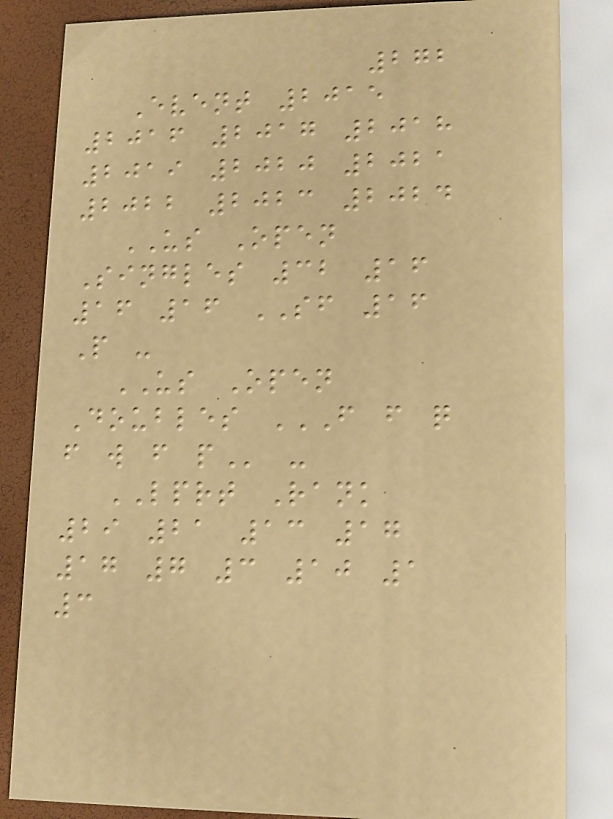272
Event 2015
2016 2017 2018
2019 2020 2021
2022 2023 2024
US Open
Singles 32 16
16 16 SF 16
P -
US Open
Doubles F F Q
F W F P -
LPRT Rank
29 21 13 17
17 7 3 10 1
3
